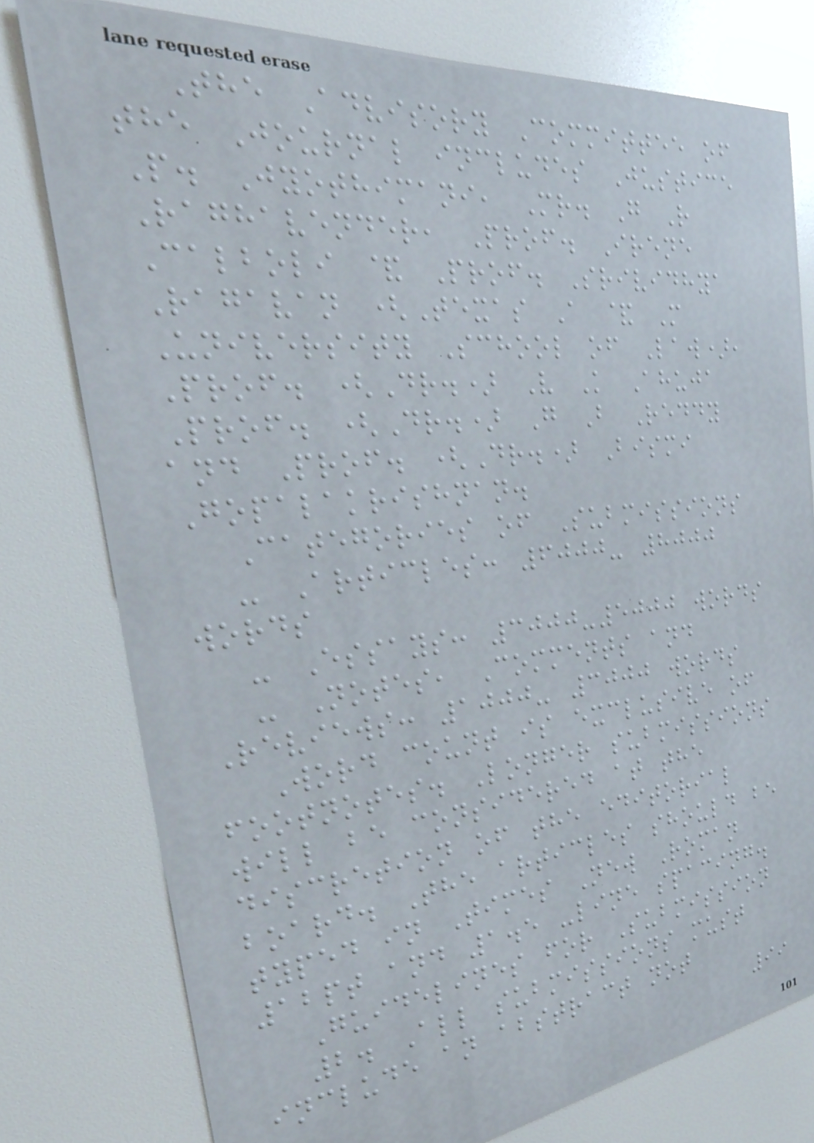The Advisory Committee of
the Journal includes Justice
P. Jyothimani, Mr. G R
Raghavender, Prof. Irene
Calboli & Prof. Srividhya
Ragavan (Texas A & M
University School of Law),
Prof. (Dr.) V K Ahuja
Prof. (Dr.) G B Reddy
and Prof. (Dr.) Bismi
Gopalakrishnan.
Categories of Submissions
- Articles: 6000- 8000
words
- Essays: 3000-5000 words
- Notes, Comments and
Reviews: 1000- 3000 words
Word count is exclusive of
footnotes. Longer submissions
will be considered at the
discretion of the editorial
board. The articles should be
typed in Times New Roman
12pt and 1.5 -line spacing.
Guidelines for Submission
2. All submissions must
include an abstract not
99
